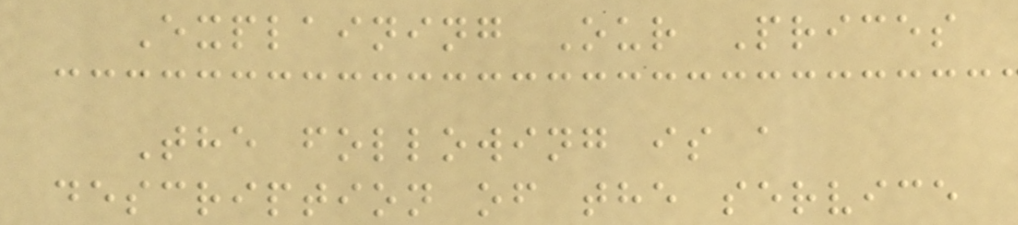Explaining Our Prices
The following is a
description of the service
